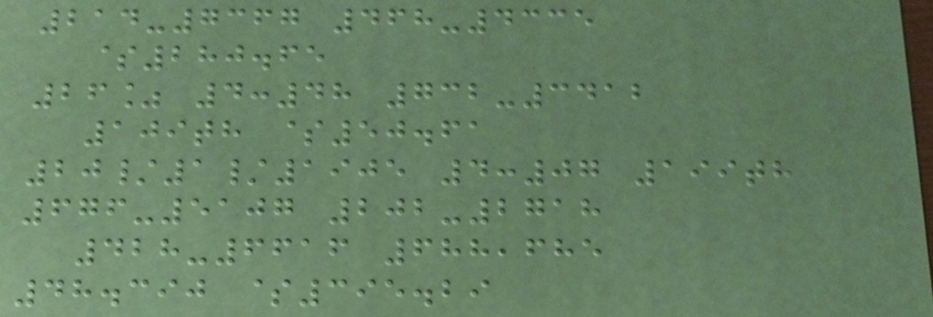214-7367 468-4335
$280.65
26% 4:48 732-3412
109th $50.61
20/1/1905 4:07 199th
676-5107 202-2718
428-6616 688,685
48.390 $395.29
